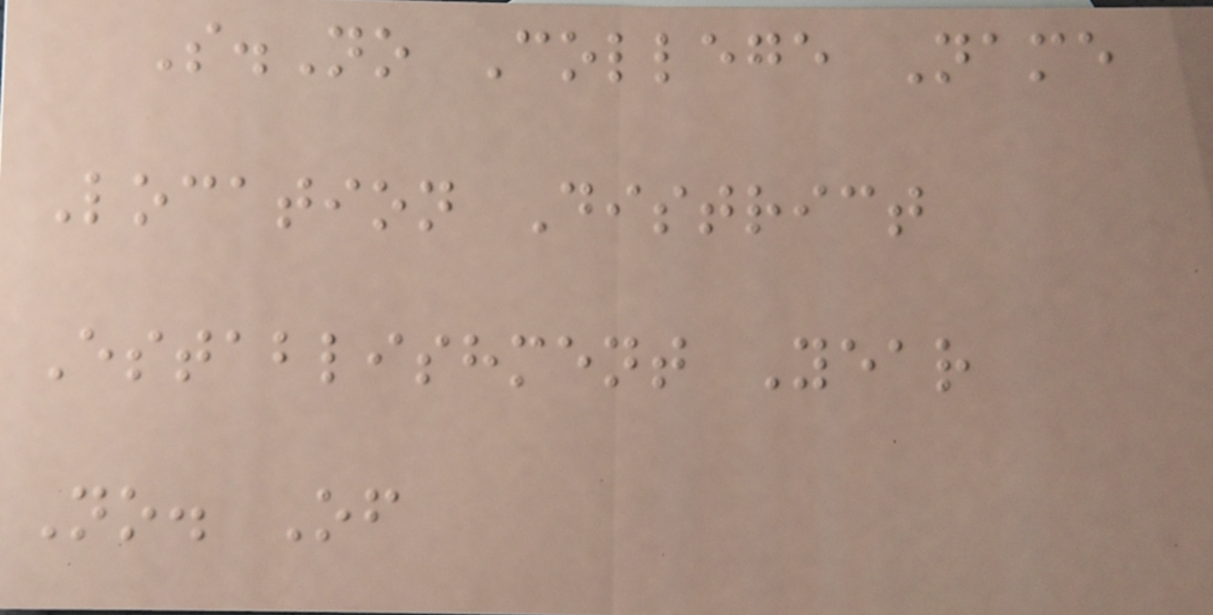S.No College Name
Location District
Establishment Year
No. Of
